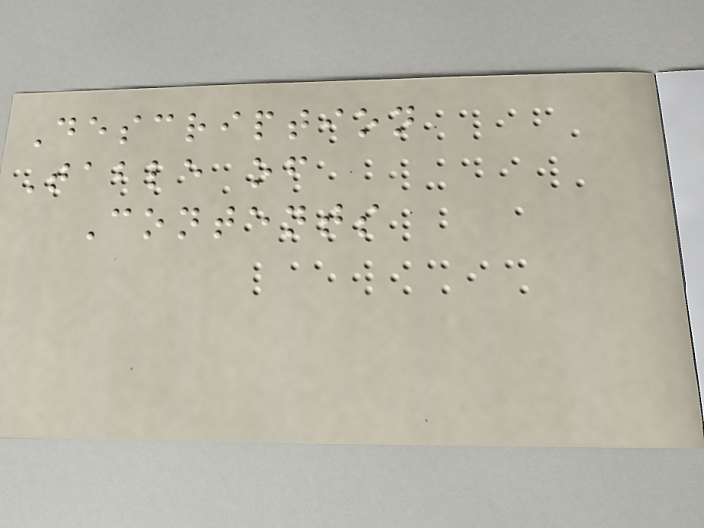Description
Table of
Contents
